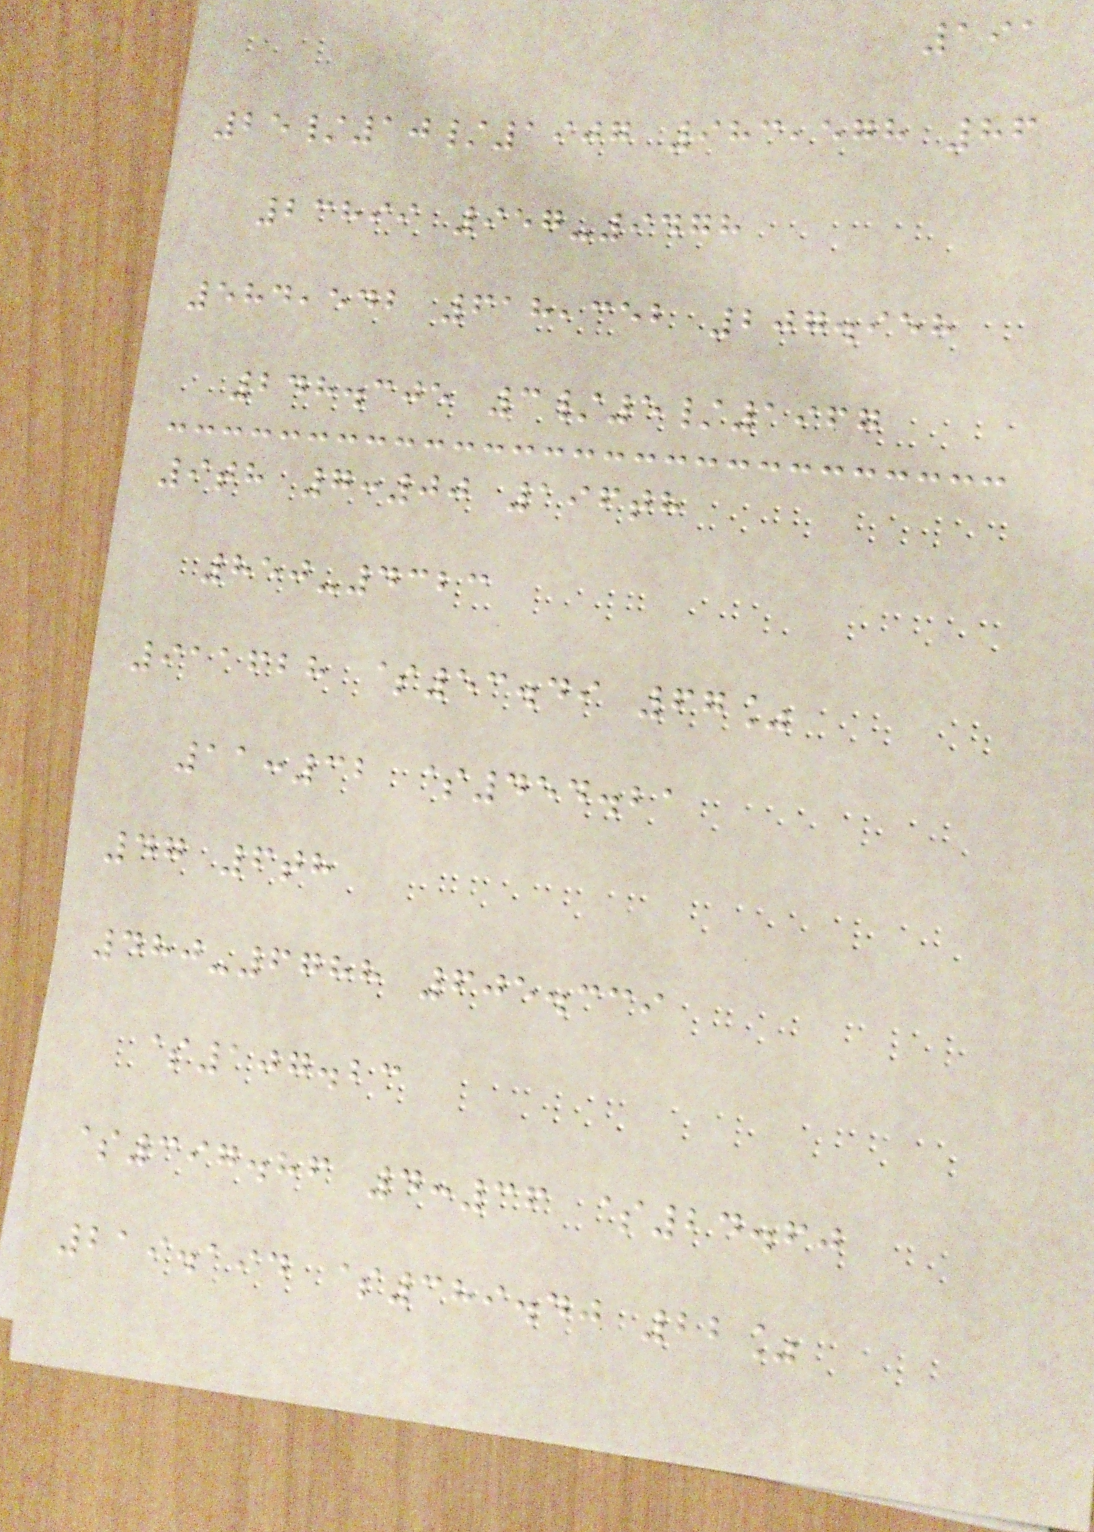191
25/10/1907 983,578 86
23899 957-9478
584,542 618,352 207.958
248.305 3/5/1967
9th 7:00 196th
850-4323
911628 $53.49 67%
11:32 $454.21
47 6th
480-6788 605.339
$107.23
$397.86 4:36 $24.60
219.194 $389.40 22%
